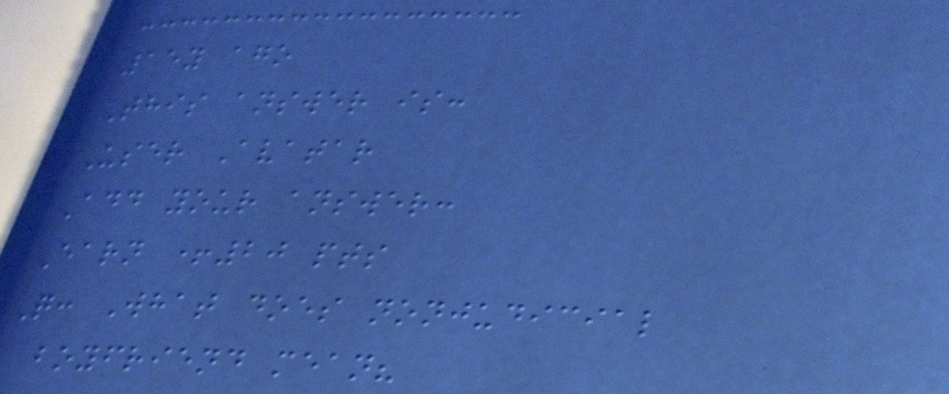15y ago
This answer is:
User Avatar
Add your answer:
Earn +20 pts
Q: What does nonjudicial
boyfriend mean?
